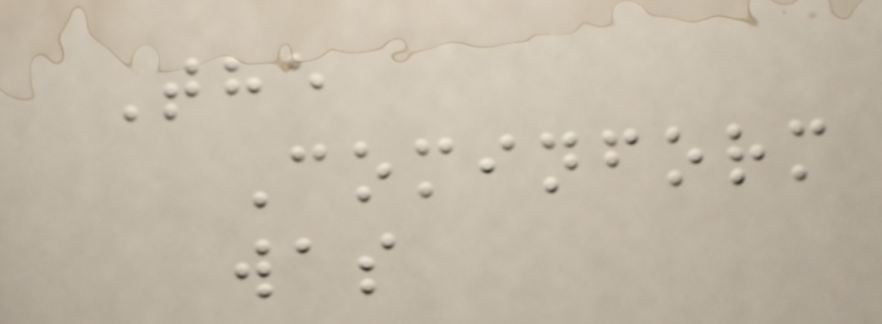The
Cominform
was
